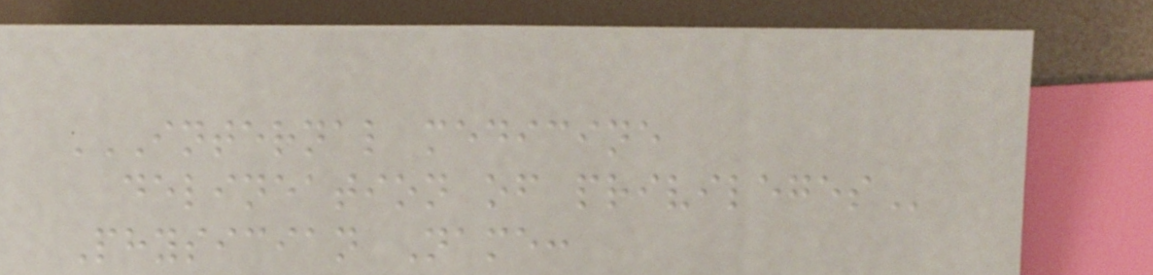INTERNAL MEDICINE
DELINEATION OF PRIVILEGES
Physician Name:
